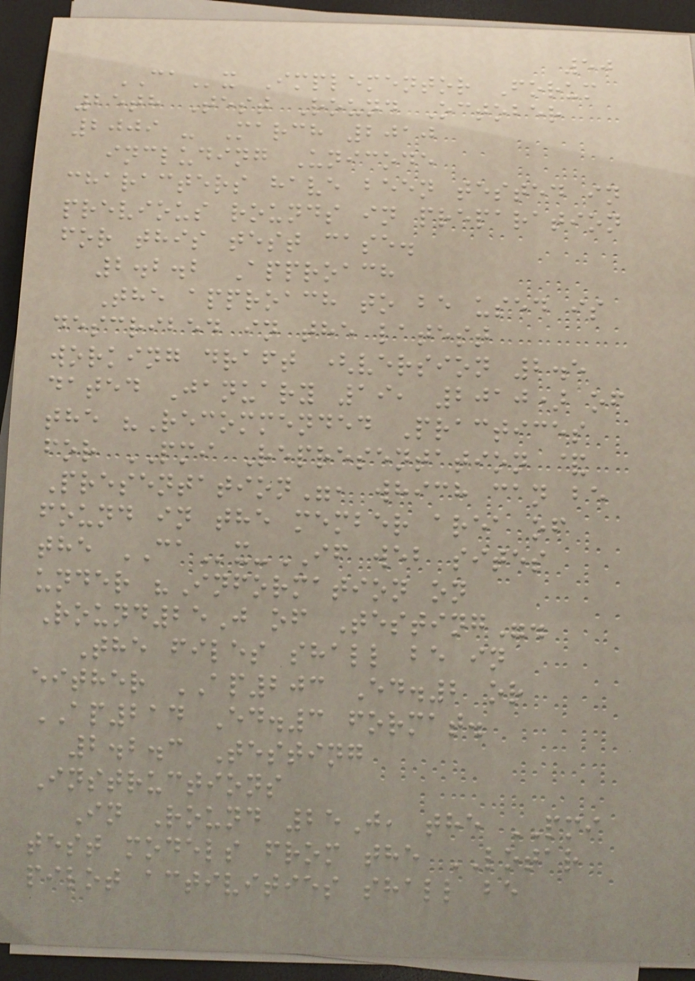50
CAx Implementor Forum
25th Test Round October
2009 - March 2010
including Unicode
characters have been tested in
previous rounds in preparation
for this test case.
2.2.2 Approach
The approach to be used is
described in the latest
working draft (version 2.5
dated January 19, 2010) of
the "Recommended Practices
for PMI Representation &
Presentation", which can be
found in the member area of
the CAx-IF web sites
under "Information on
Round25J of Testing".
The files shall be in
either AP203 Ed.2 or
AP214 Ed.3 format.
2.2.3 Testing
Instructions
In Round 25J, the PMI
test models from the LOTAR
pilot activities shall be
